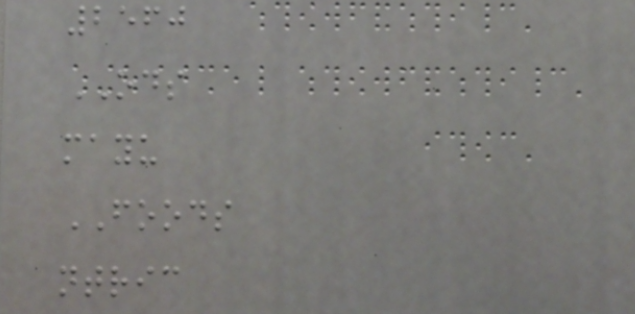2560
ODS
mayu
FOODS
ntric
